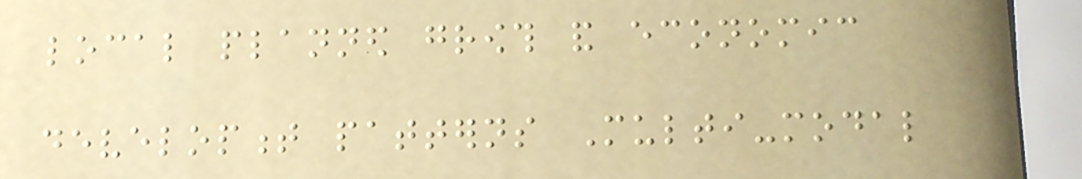local planned growth and economic
development patterns Multi-modal
